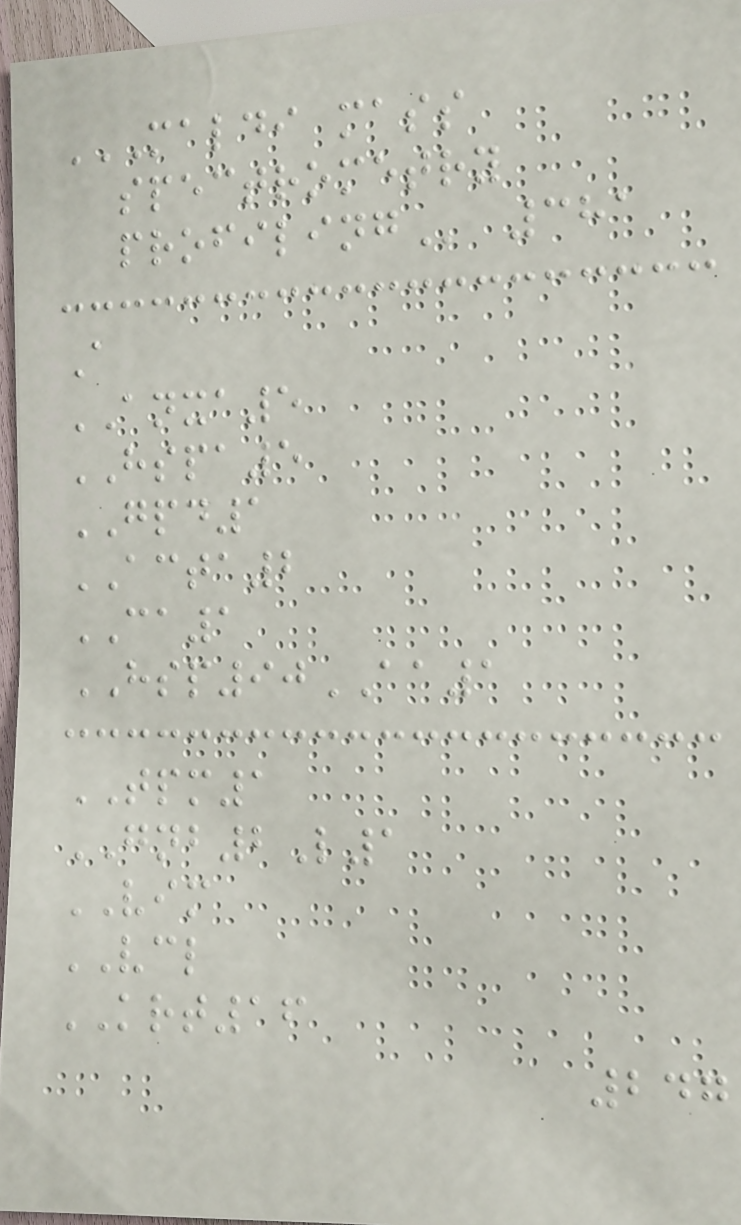MALDI MASS
SPECTROMETRY
PROFILING 381
A
ANXA5
HSPA5
GPD1
ACTA2
CA1
HSP90AA1
TPM1
GNB2L1
VIM
VCL
KRT16
247
